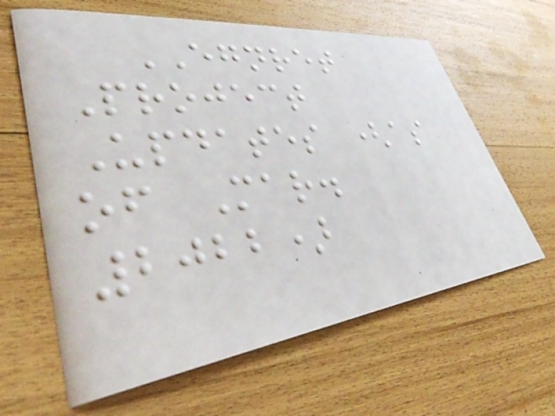EGNRET
Project
Updates (as
of Mar.
2022)
